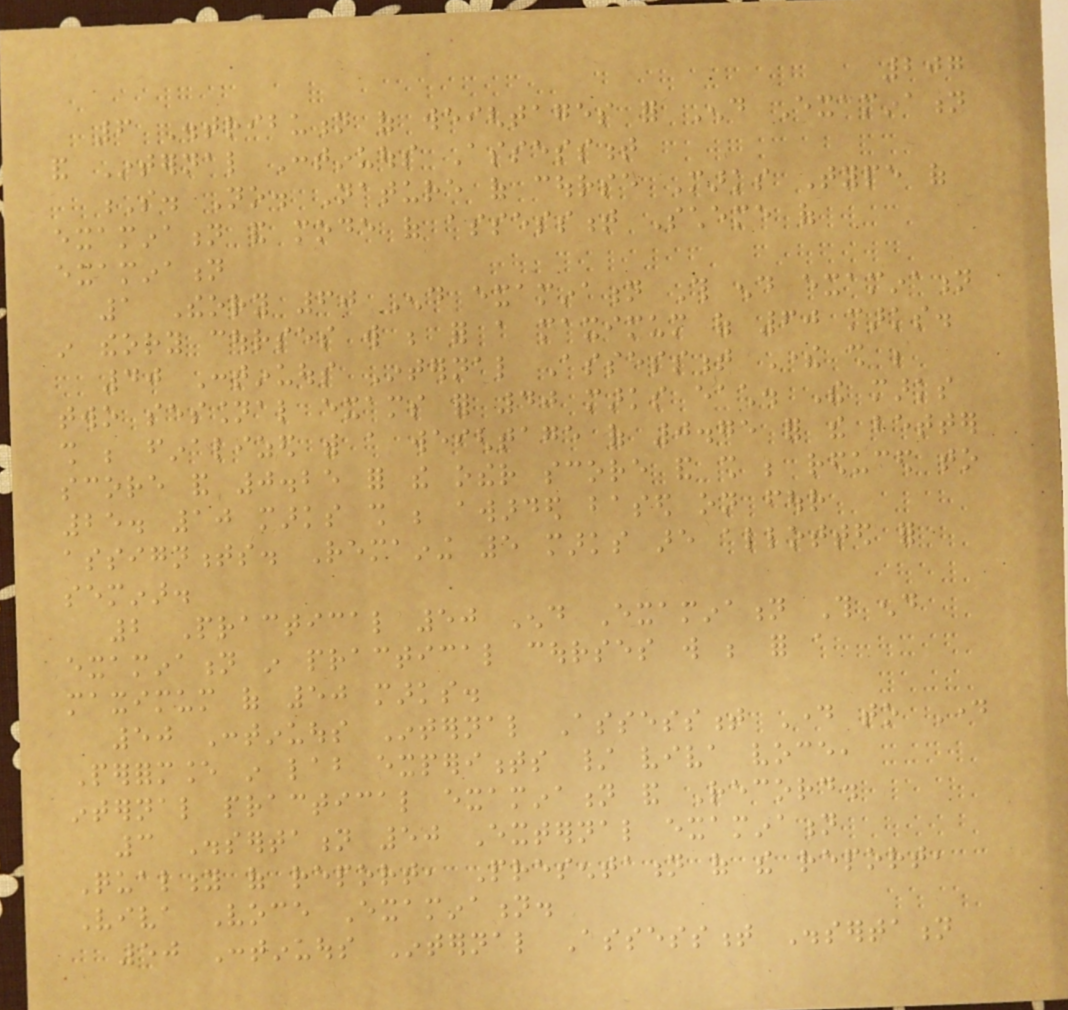207
6 Distribution of weightages for End Examination
and Internal Continuous Assessment
S. No. Nature of course Marks Type of
examination and mode of assessment Scheme of
examination
1 Theory 60 End examination This end examination
in theory courses will be for a maximum of 60 marks.
40 Continuous Internal Assessment There shall be
two sessional exams for 40 marks each. The marks
shall be finalized with a weightage of 0.75 for the better
score and 0.25 for the other score and shall be reduced to
25. 10 marks shall be awarded based on four
assignments. Remaining 5 marks are allotted for
seminar.
2 Practical 50 End Examination This end
examination in practical courses will be for a
maximum of 50 marks.
50 Continuous Internal Assessment Day to Day
Performance in lab experiments / viva voce,
internal practical examination and Record.
3 Dissertation 50 External examination
Quality of report, Presentation of the report,
Viva Voce Examination.
50 Continuous Internal Assessment Dissertation
